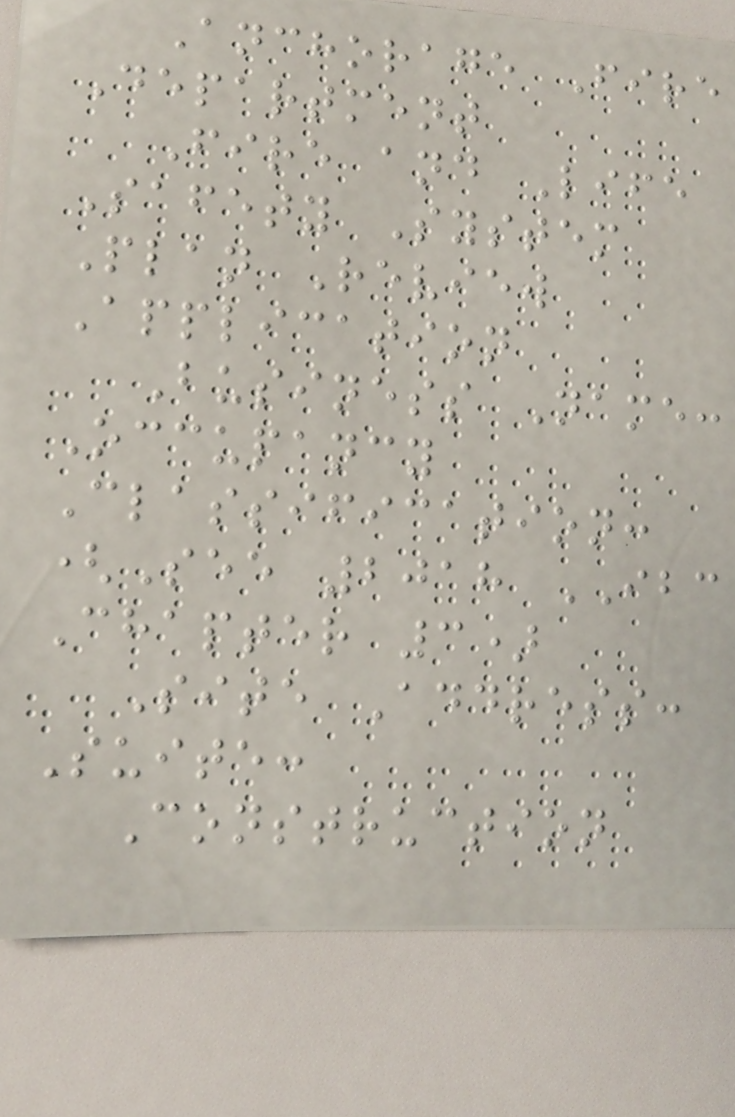Anchorage Fire
Department
Fire and Life
Safety System
Plan Review
Application
Business Name:
Occupancy
Classification:
(See 2018 IBC
Chapter 3)
Site Address:
Suite:
Construction
